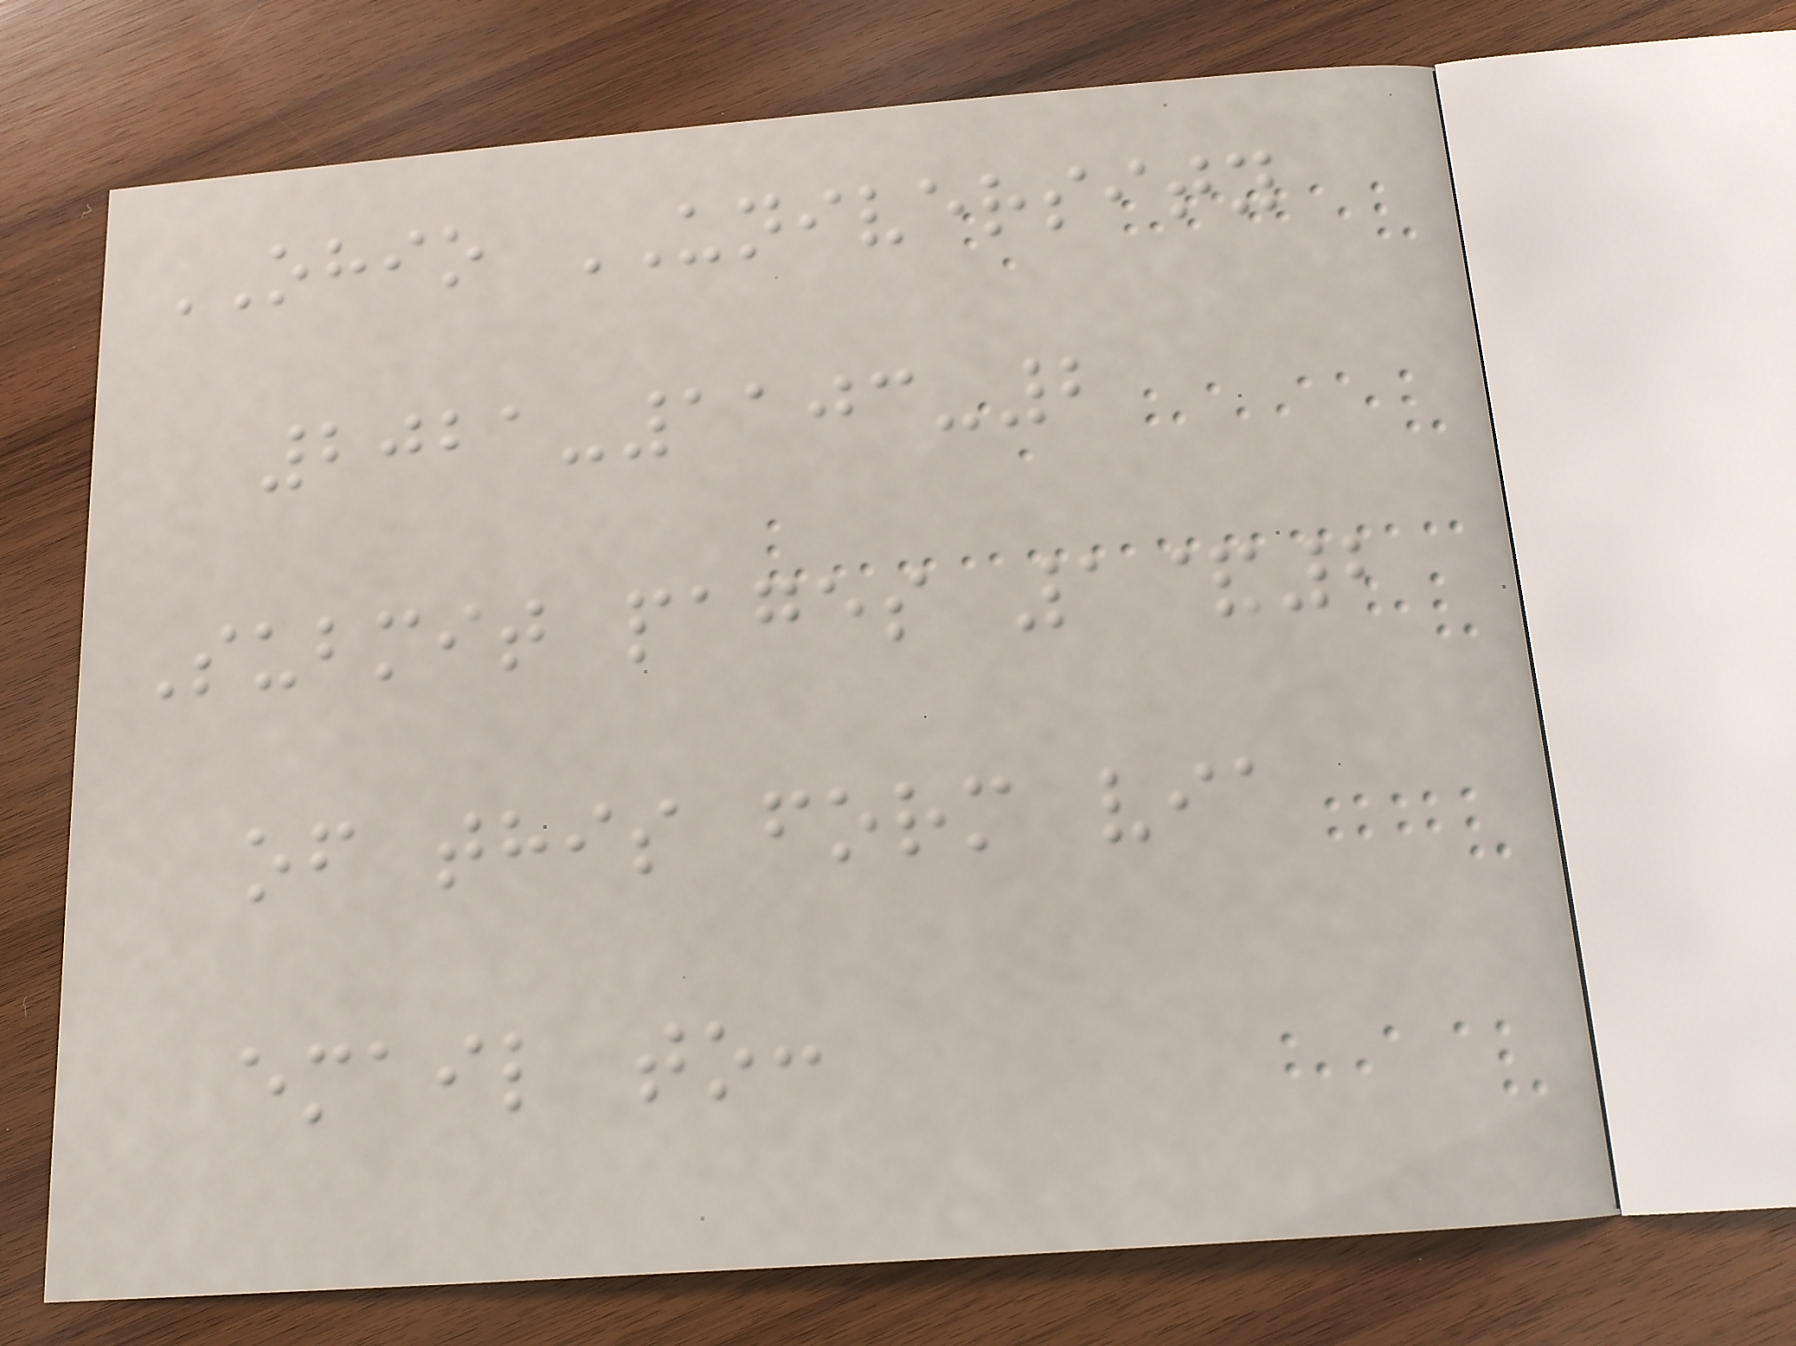OHIO UNIVERSITY
2021-1103-2
Submit pages 1&2
of this form via
email to:
